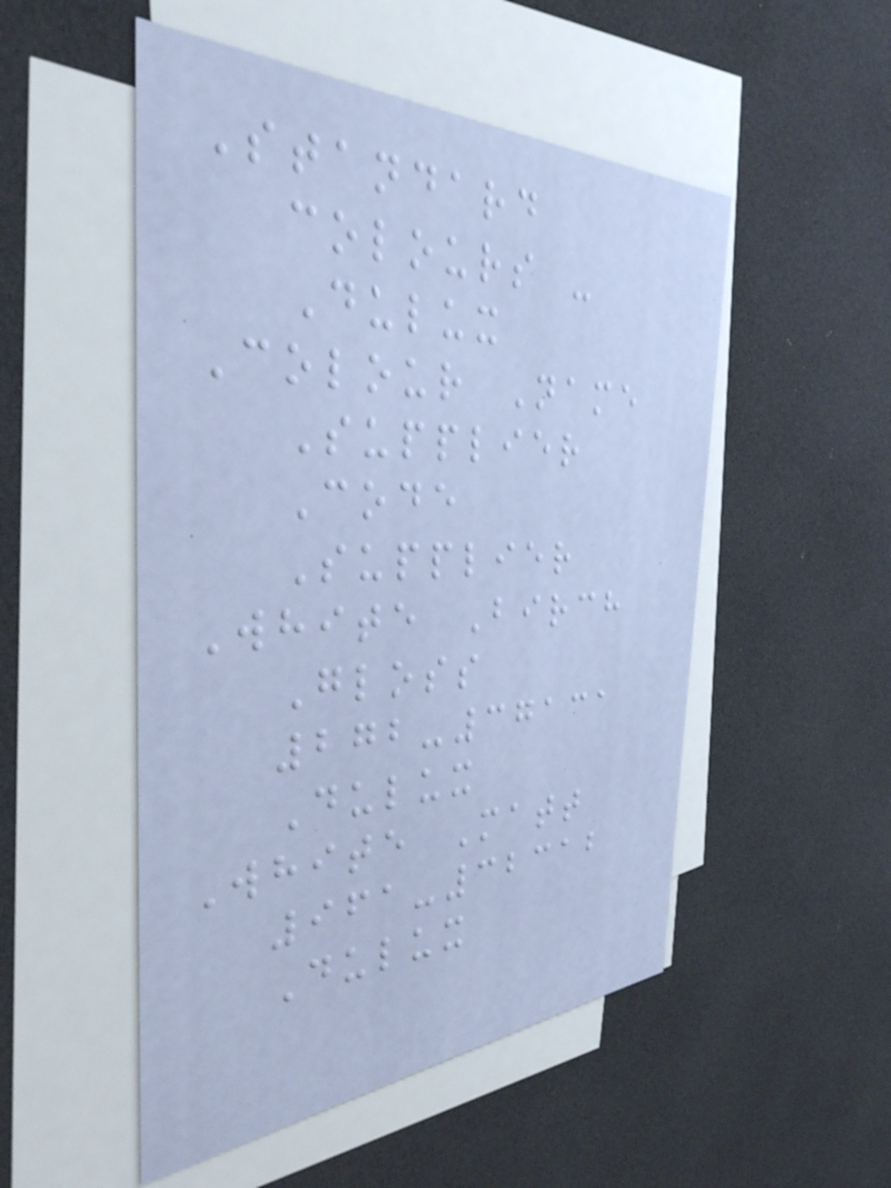Standard
colours -
Dulux
Colour Name
Supplier
Code
Supplier
White Birch
Gloss
272-37131
Dulux
White Matt
961-32312
Dulux
